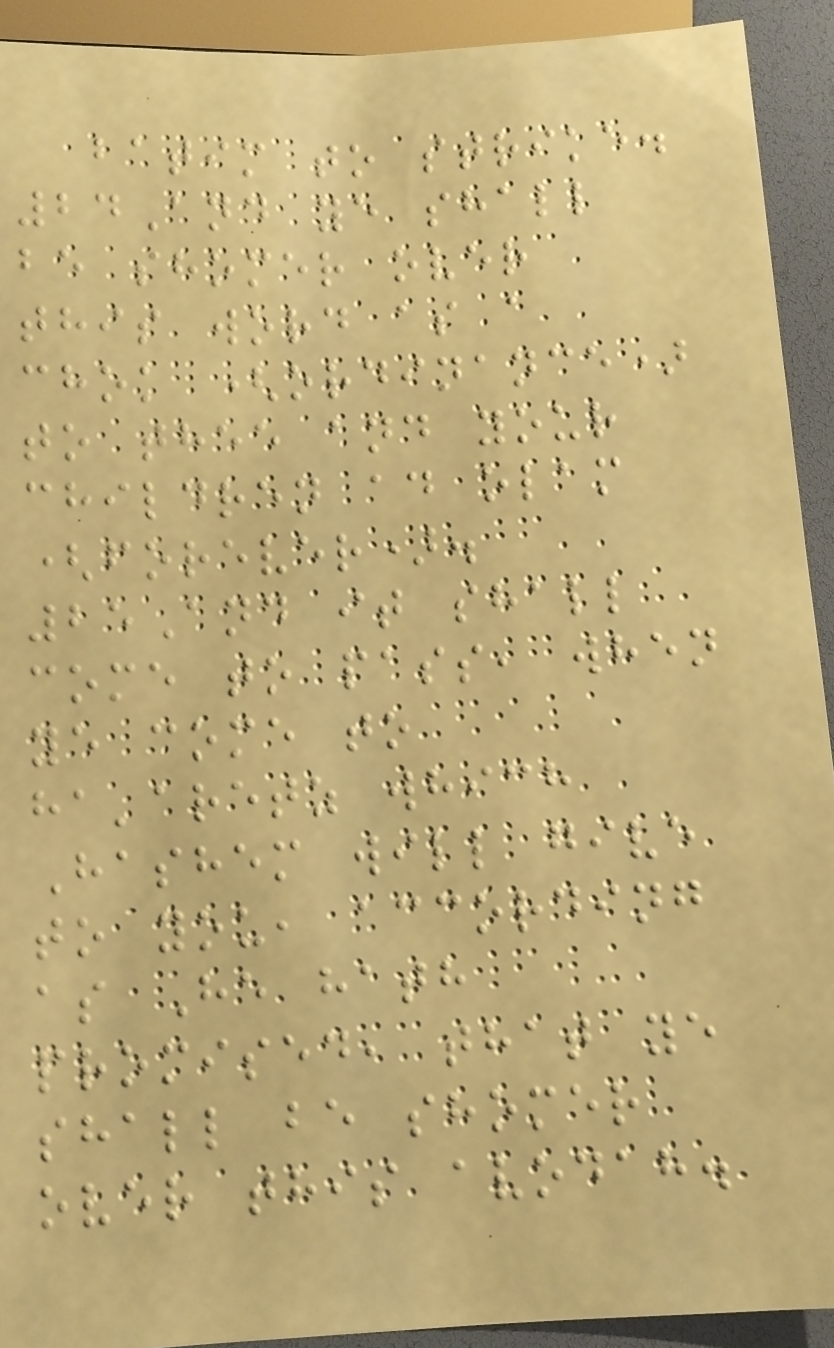batim to strike.
24And ye shall
be shomer over
this word as a
chok (ordinance)
to thee and your
children ad olam
(forever).
25And it shall
come to pass, when
ye come to
ha'aretz which
Hashem will give
to you, according
as He hath
promised, that ye
shall be shomer
over this avodah.
